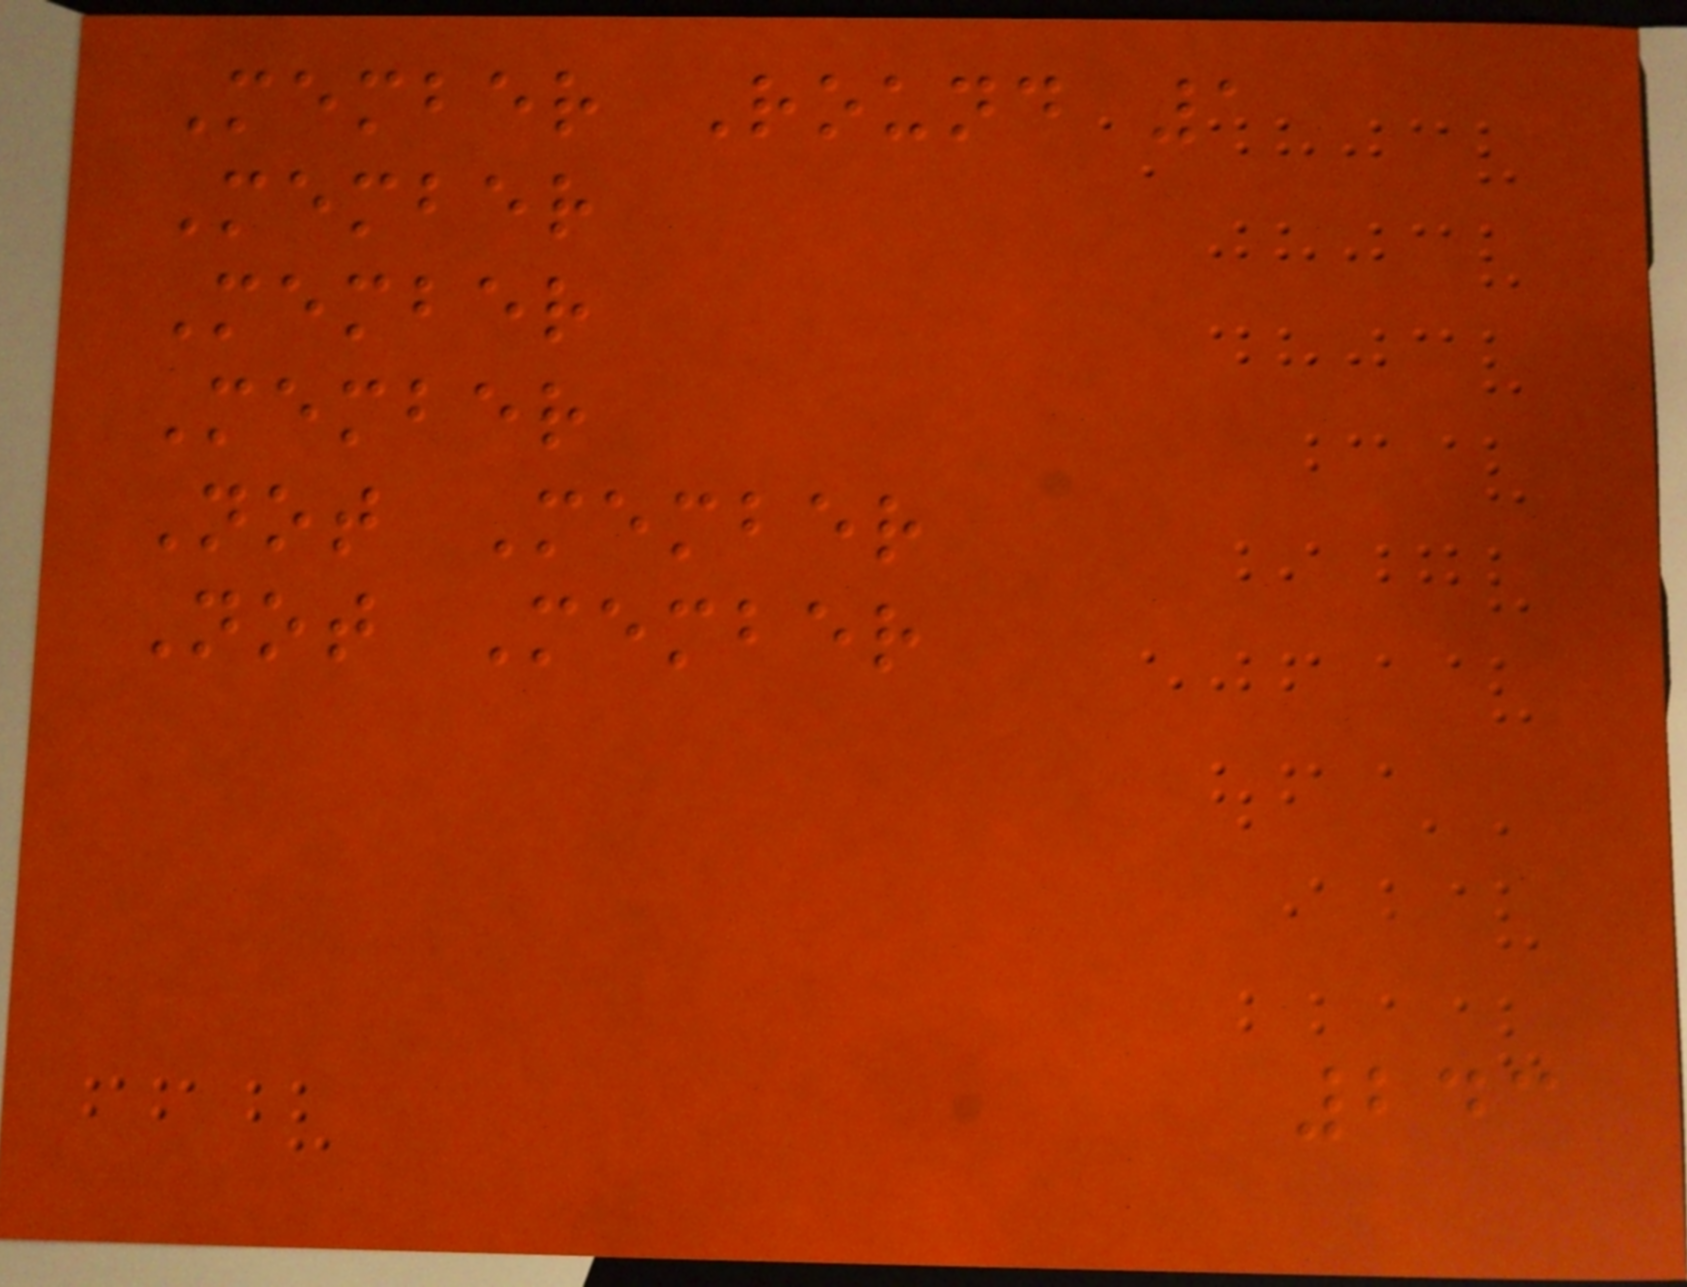Member Round 1
Member
Member
Member
Not Member
Not Member
243
